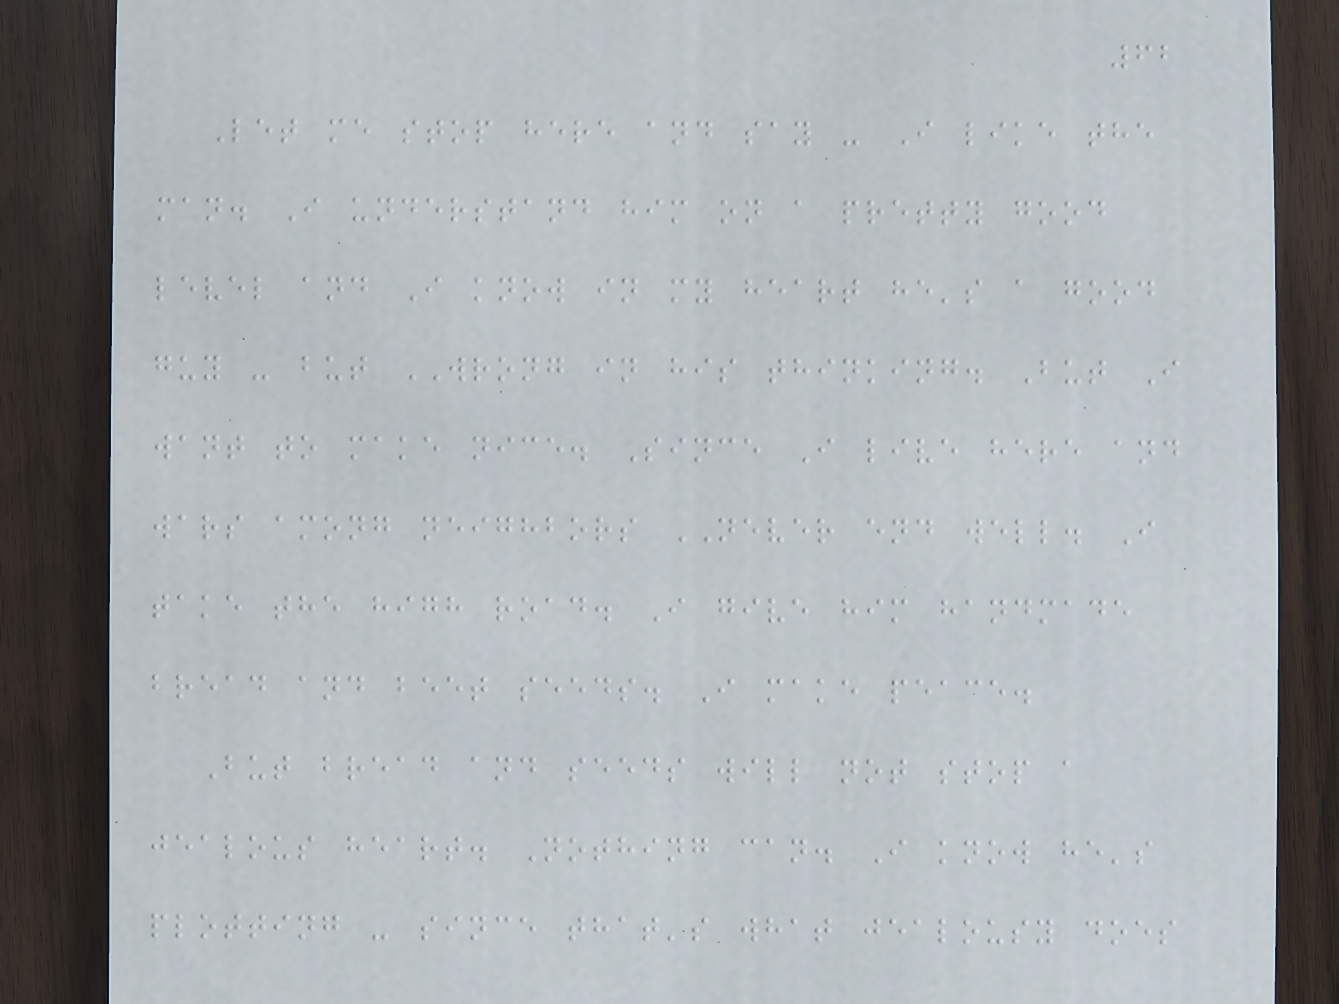62
Let me stop here and say - I like the
man. I understand him on a pretty good
level and I know in my heart he's a good
guy - but WRONG in his thinking. But I
want to make nice. Since I live here and
wars among neighbors NEVER end well. I
take the high road. I give him handmade
bread and beet seeds. I make peace.
But bread and seeds will not stop a
jealous heart. Nothing can. I know he's
plotting - since that's what jealousy does
